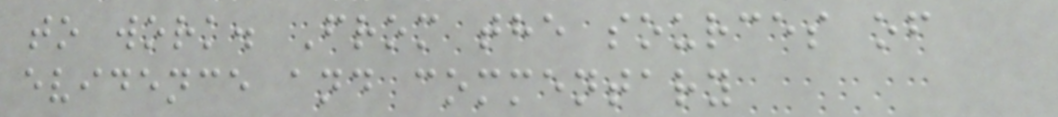to work. From the sources of
evidence and commentary
